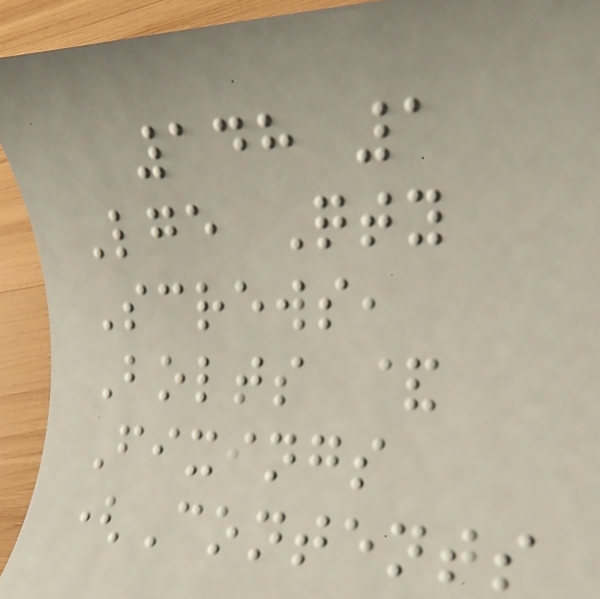148 1
Lge Qty
Screws,
Bolts &
Fixings
(Contents
